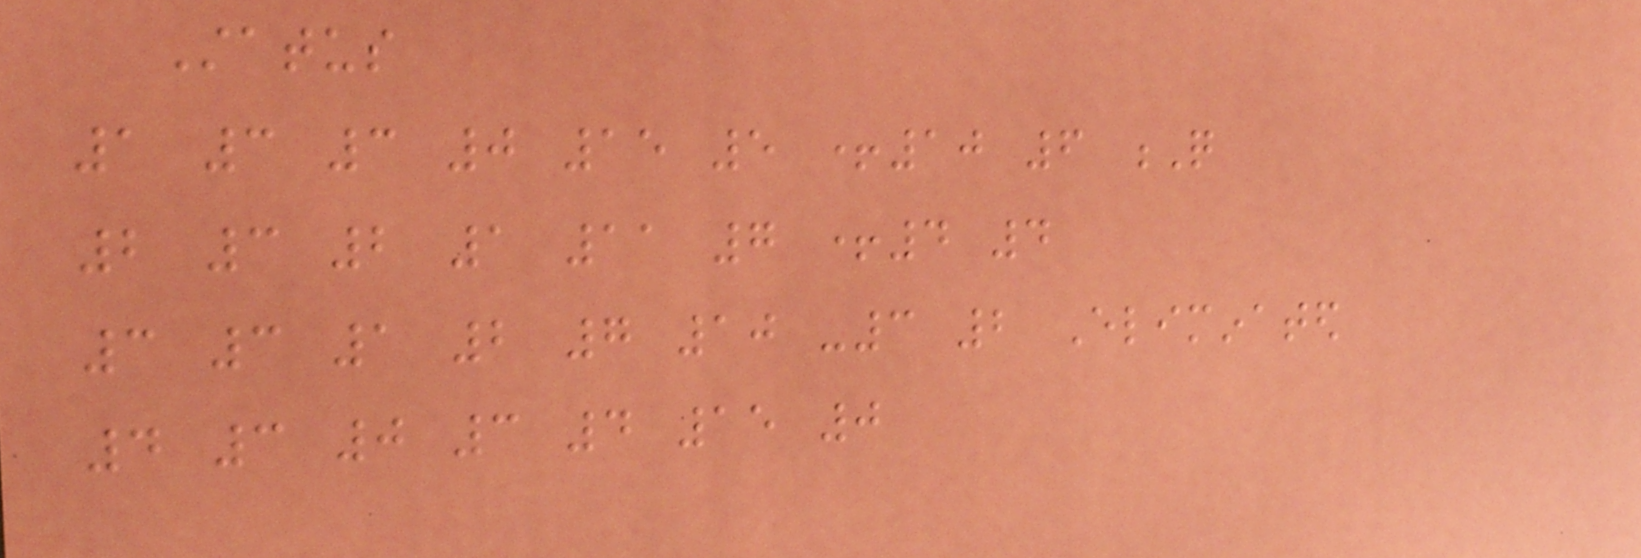Status
1 3 3 0 15 5 +10 6 Q
2 3 2 1 11 7 +4 4
3 3 1 2 7 10 -3 2 Eliminated
4 3 0 3 4 15 0
